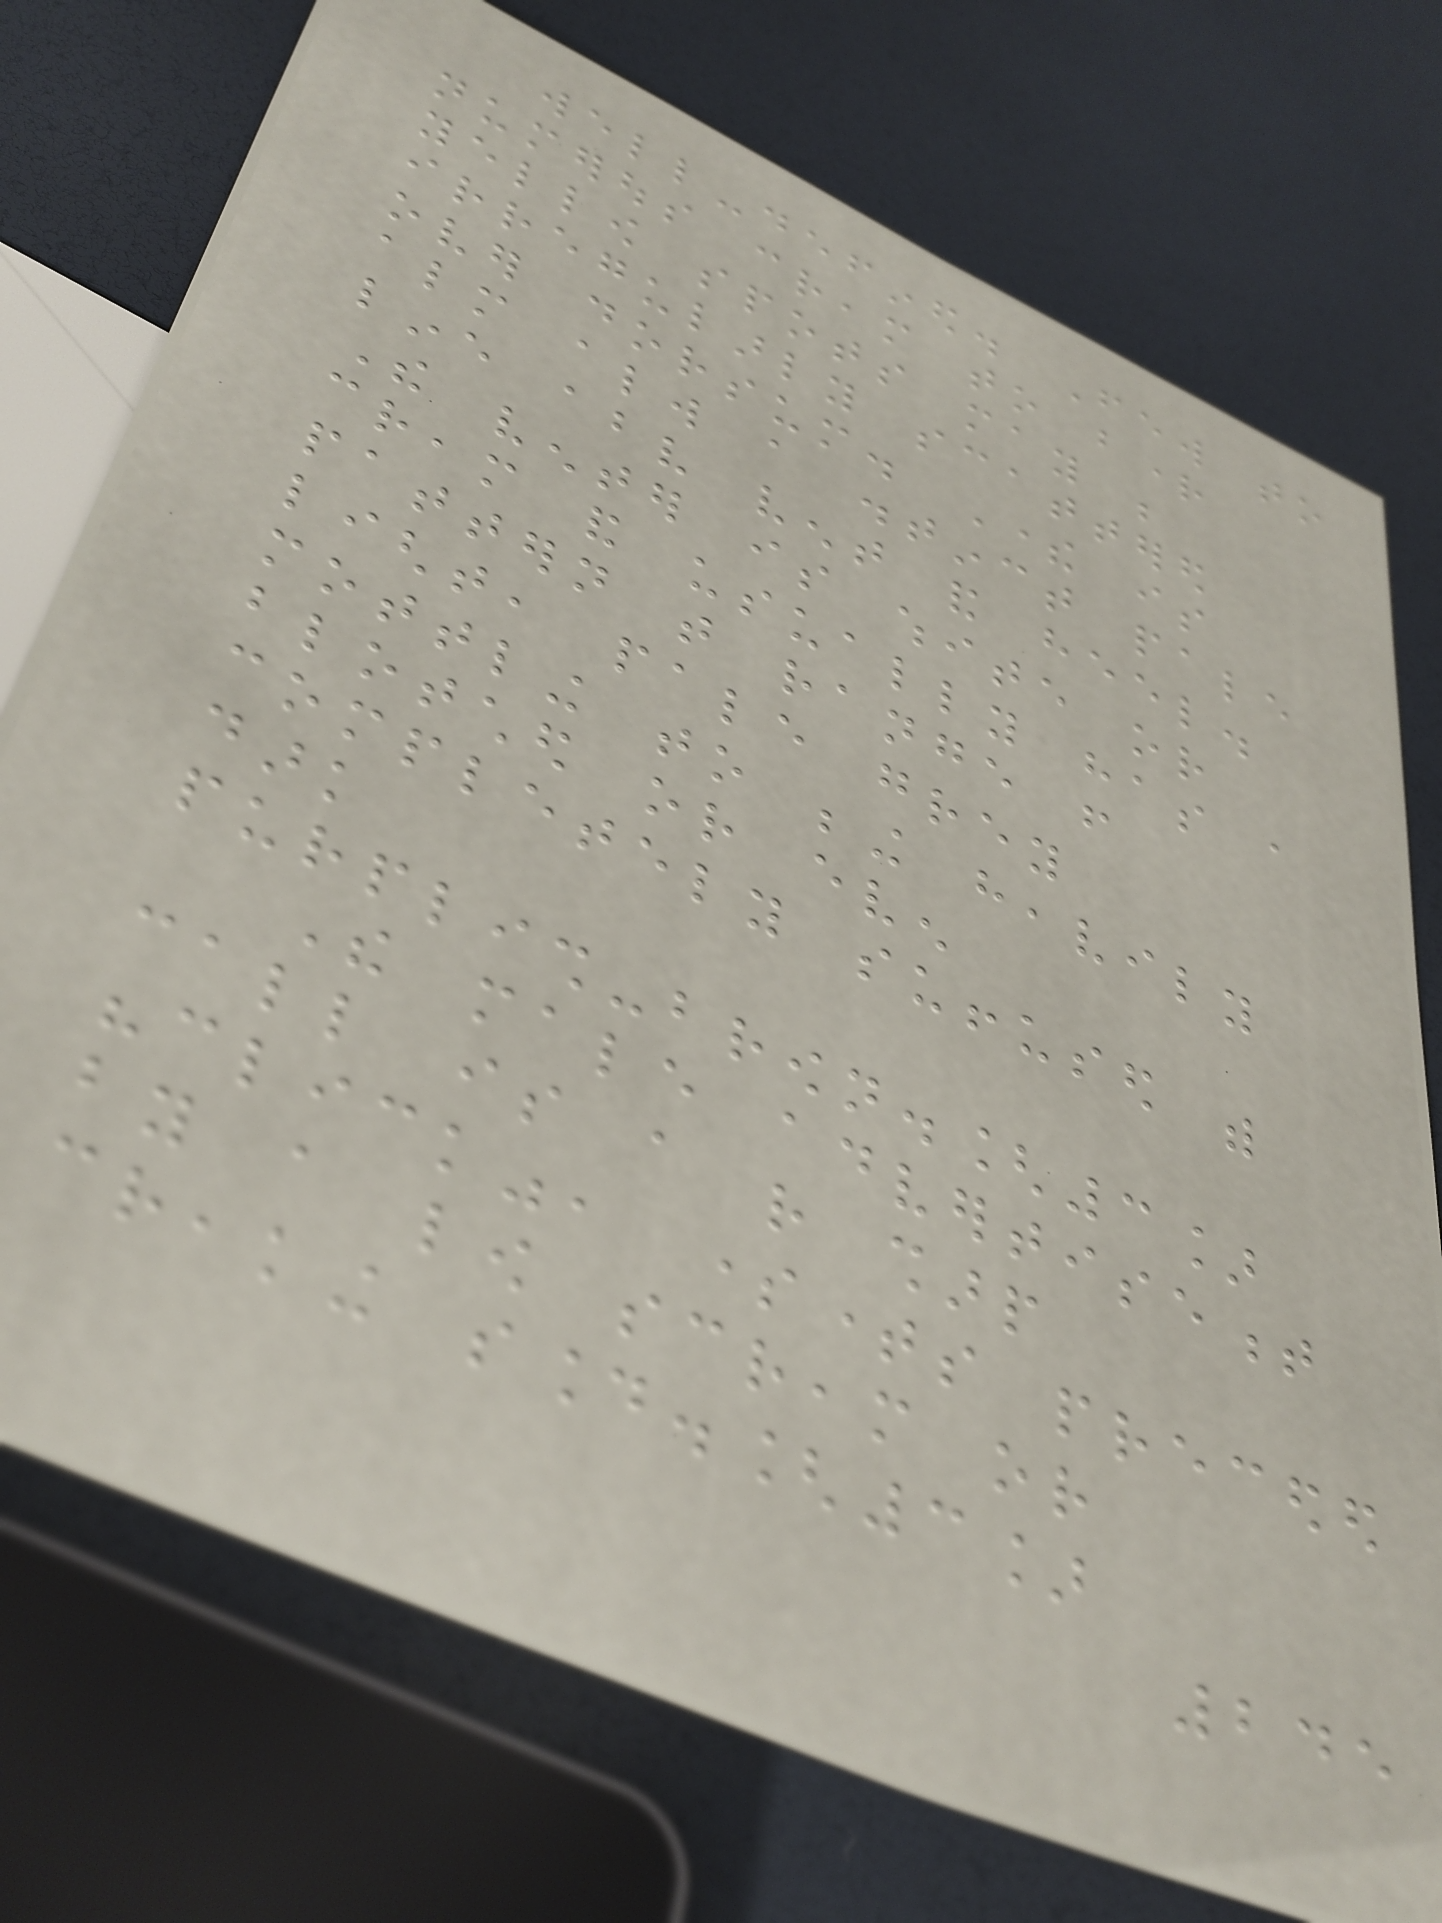well-defined. Few to
numerous cream to bright
yellow spots may be
irregularly scattered
over dorsum. There is
almost always a distinct pale
line above vent and heel.
The venter is white or
cream and usually has a
pattern that range from
light, pale grey
mottling to being heavily
blotched or even
completely suffused with
dark
purplish-brown.[3]
The male advertisement
call is a rather sharp
"click", sometimes preceded
by a low scream or
creaking sound.[3]
245
